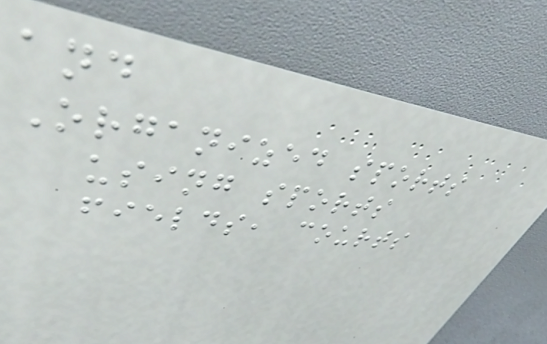and
Organized sports
using sports
fields, courts
